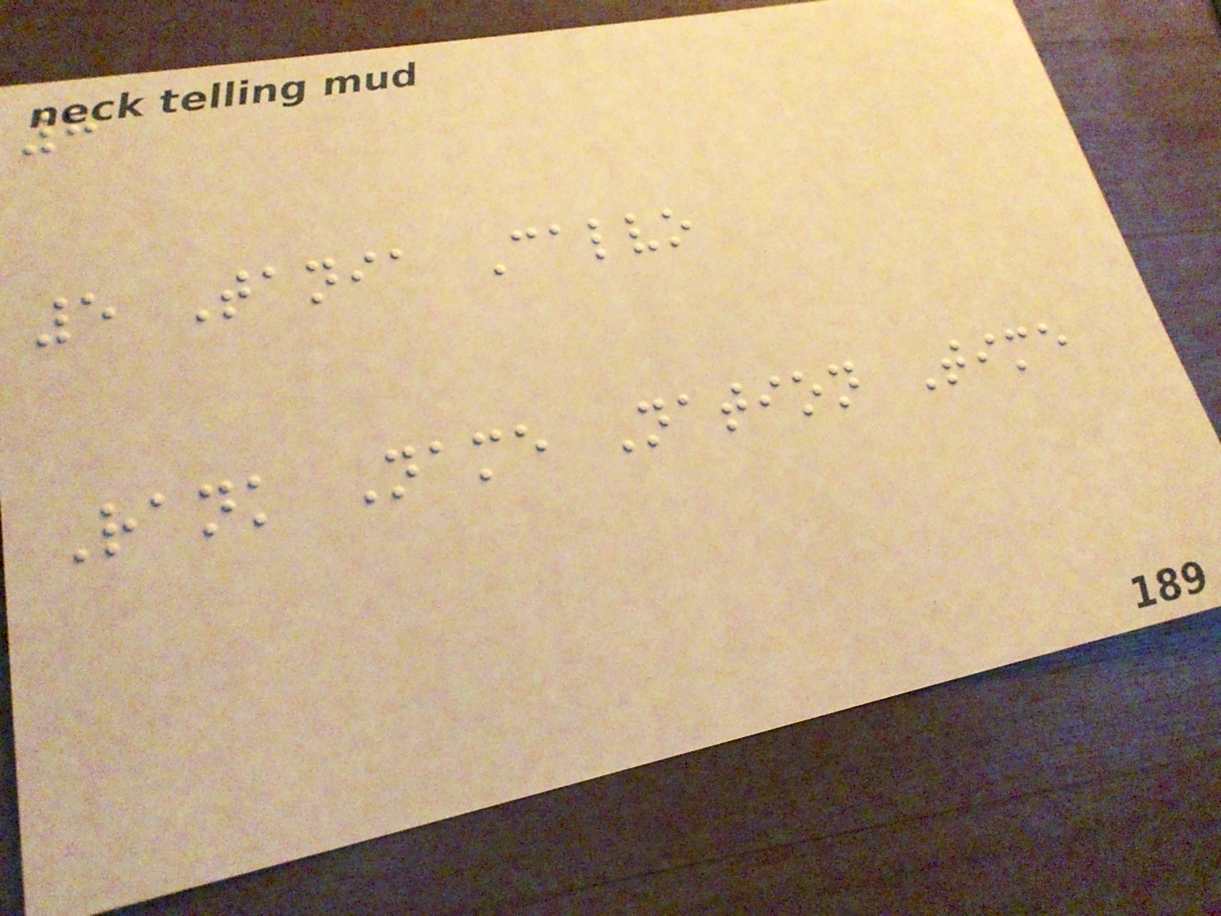8
5 Tania Calvo
Rank Name Nation Time
